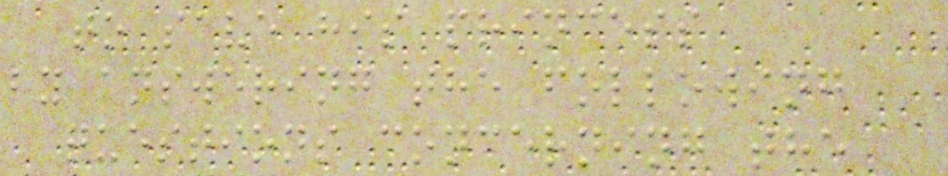to save his princess
by answering the following
questions concerning the
